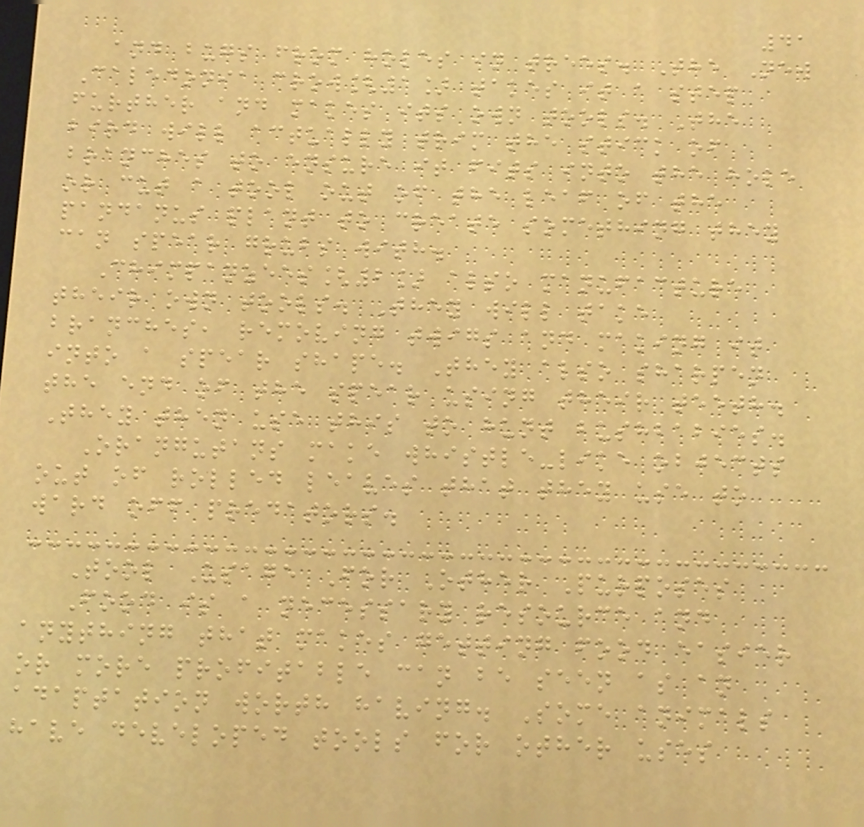41
and bugs from holes in trees. The New
Caledonia crow[1] takes it a step
further and makes its own tools. The
bird will actually trim the stick of
branches to ensure it fits into the hole
or cut a tool out of the leaf of the
pandanus plant to create something they
can spear grubs with.
Chimpanzees[2] also manufacture
their own tools. They will take
branches, removing twigs and making it
into a spear shape. They also sharpen
the end of the spear using their teeth.
They then use this to hunt bushbabies.
Orangutans make whistle-like objects
out of rolled leaves that they use to
ward off predators.
Tool Usage For Other Purposes
Food is a necessary resource and
anything that makes getting food easier
or more profitable can be seen as an
adaptation worth having. Some animals
have developed tools for other uses
